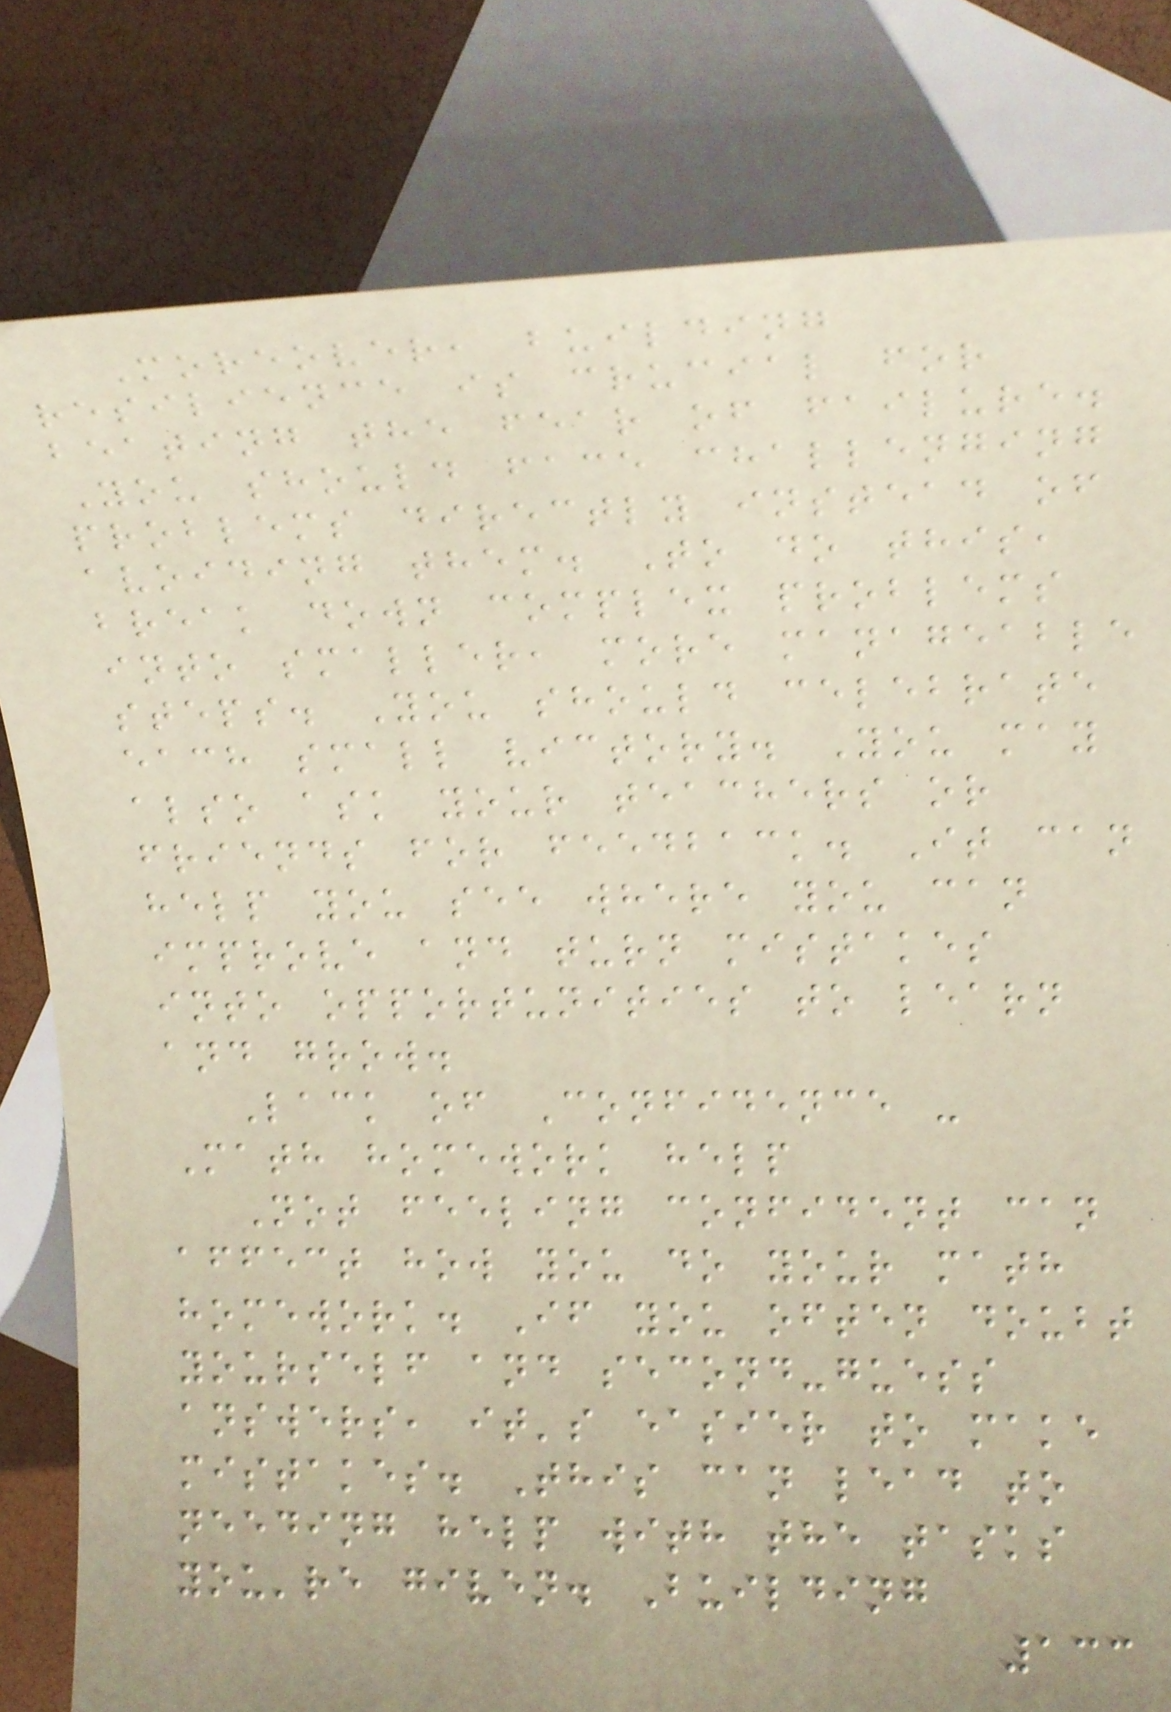Moreover, building
resilience is crucial for
beating the fear of failure.
You should face challenging
problems directly instead of
avoiding them. To do this,
break down complex problems
into smaller, more manageable
steps. You should celebrate
each small victory. You may
also ask your teachers or
friends for feedback. It can
help you see where you can
improve and turn mistakes
into opportunities to learn
and grow.
Lack of Confidence -
Math homework help
Not feeling confident can
affect how you do your math
homework. If you often doubt
yourself and second-guess
answers, it's easier to make
mistakes. This can lead to
needing help with the tasks
you're given. Building
133
